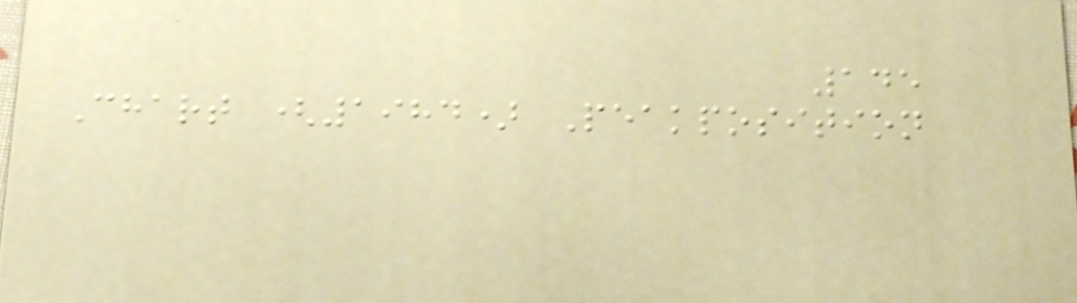145
Chart (1984) Peakposition
